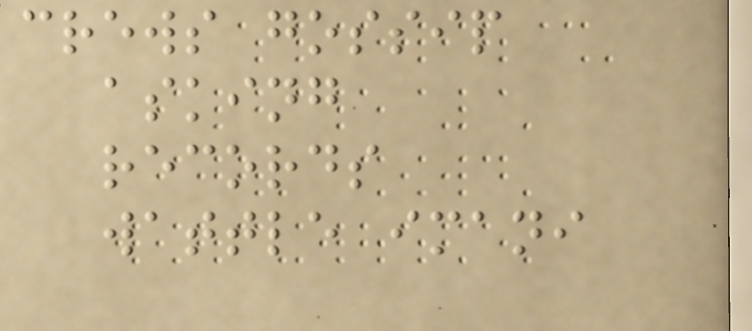crews gossip
asking
records
wattle imani
